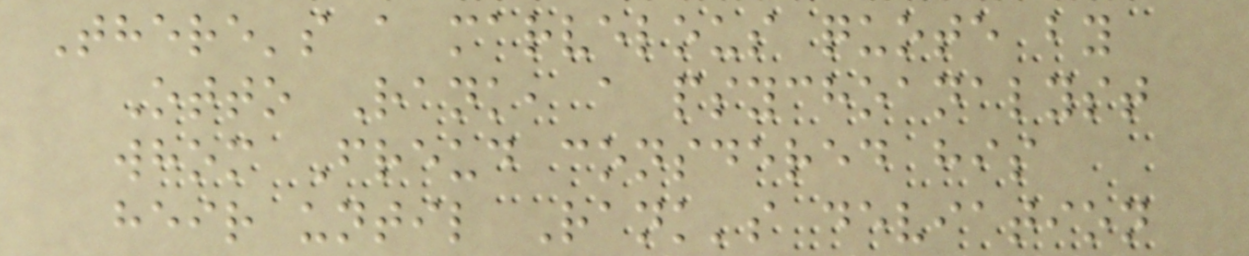There's a marvelous quote by
Otto Rank, a psychoanalyst
whom Freud consdered his
heir until Rank's deviation
